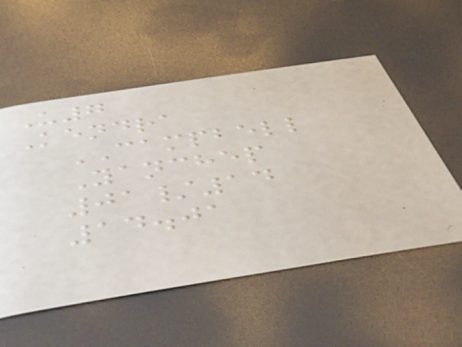U7
Kendra
CAMPBELL
Yanchep
01/14
14.01
